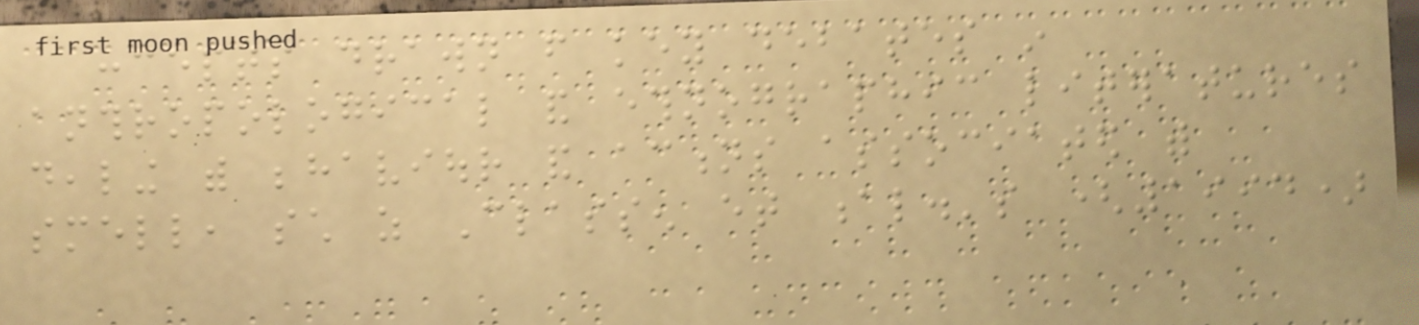concepts drawn from key debates in
anthropological and ethnographic literatures
dealing with behaviour and actions associated with
smell, such as Classen et al.'s (1994)
